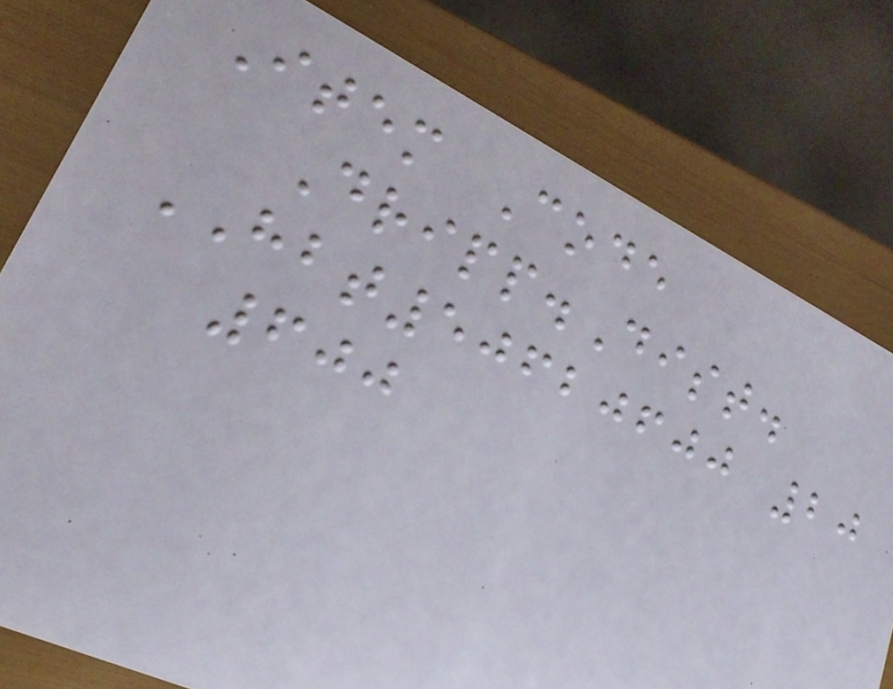Item Code
Dripp.Dist.
HBT50620600 20
600
